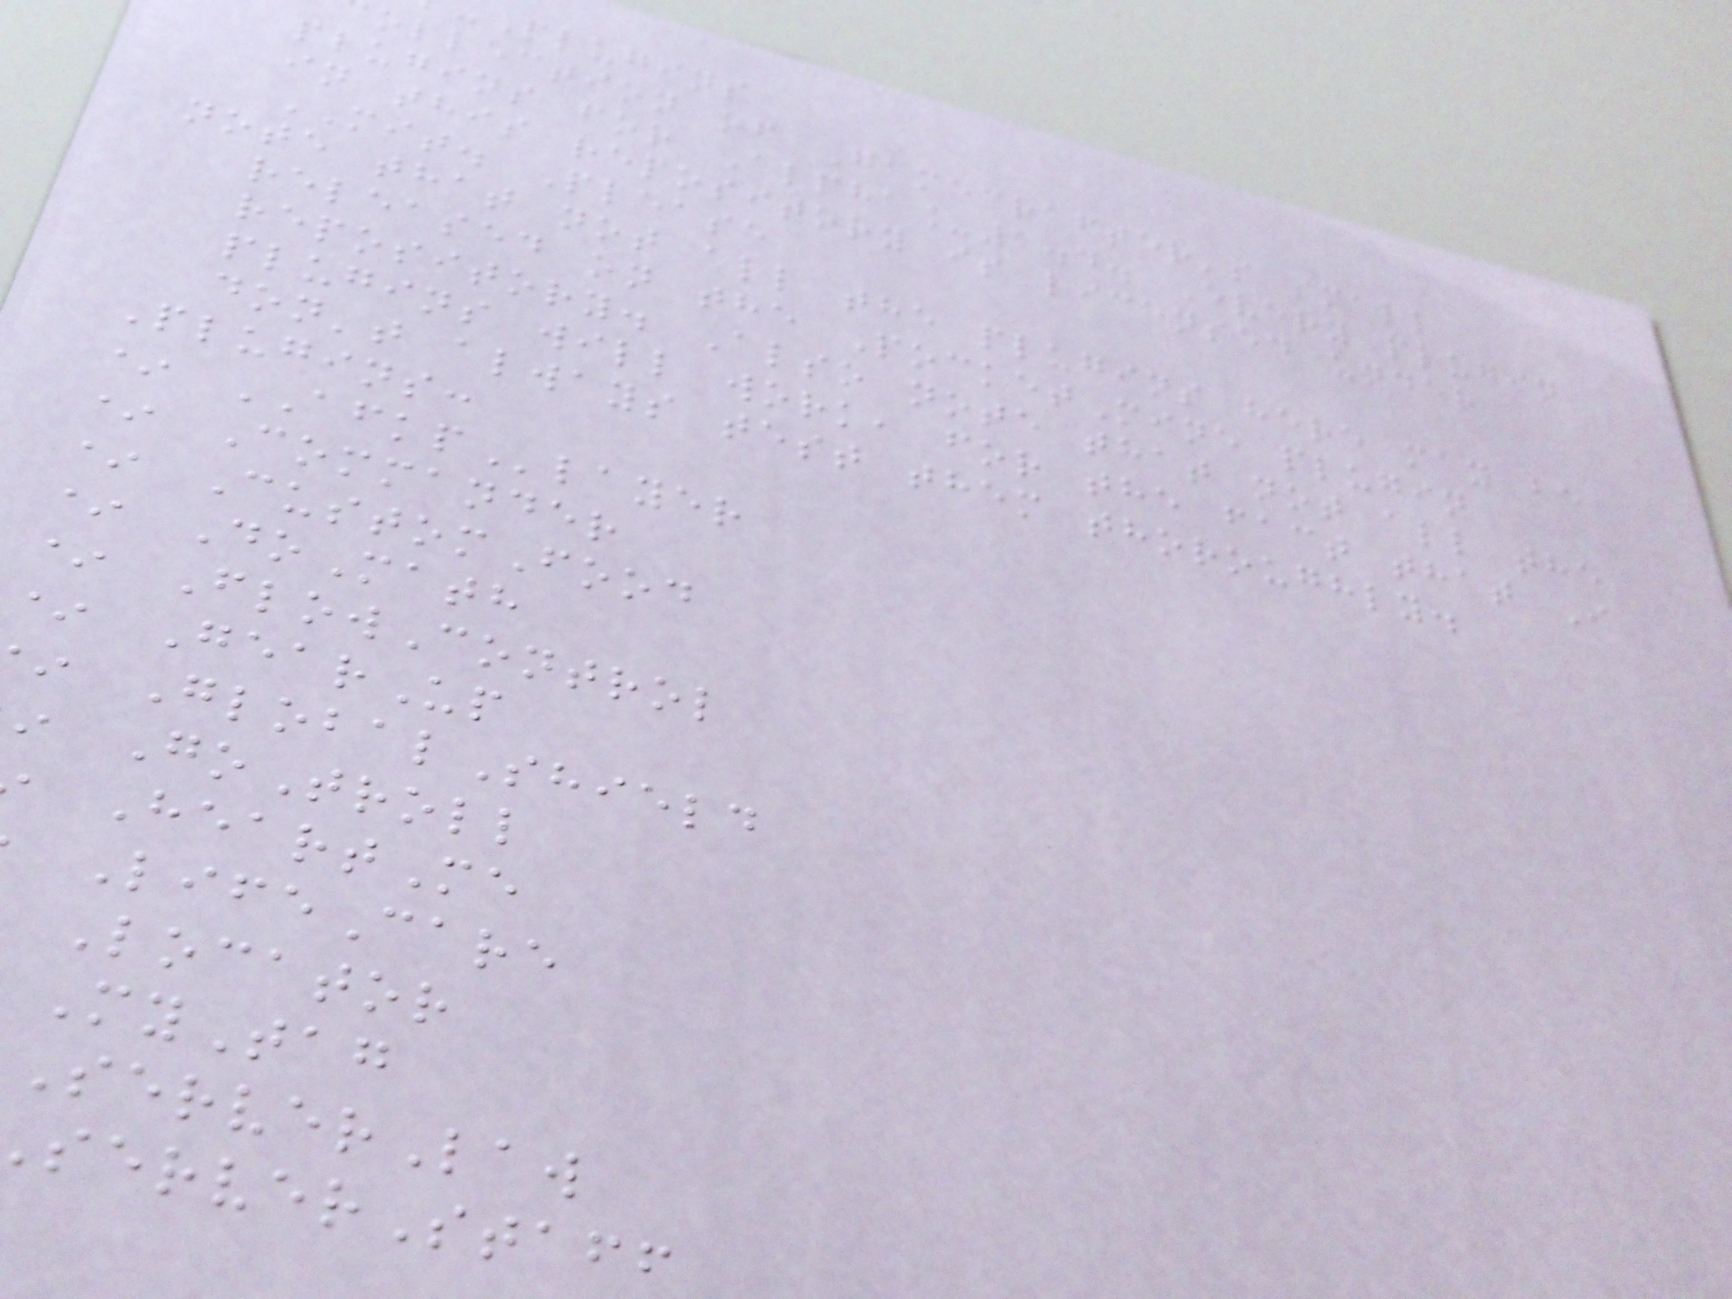Plugins
ollection of Gamecrafter's small
plugins for Alpha_1.4. Every plugin
in this repository is licensed under
MIT. Please
note that not all the plugins here may be
released on the PocketMine plugin
repository. Also note that not all the
plugins will work, for the fact that I
don't always test them thoroughly.
Plugins:
* AFKPlayer
* Commander
* CustomFood
* DoMath
* FlowControl
* GearUp
GlobalShield
GoTroll
HeartMe
LifeCare
Locator
MyTag
ServerLaw
erverStaff
